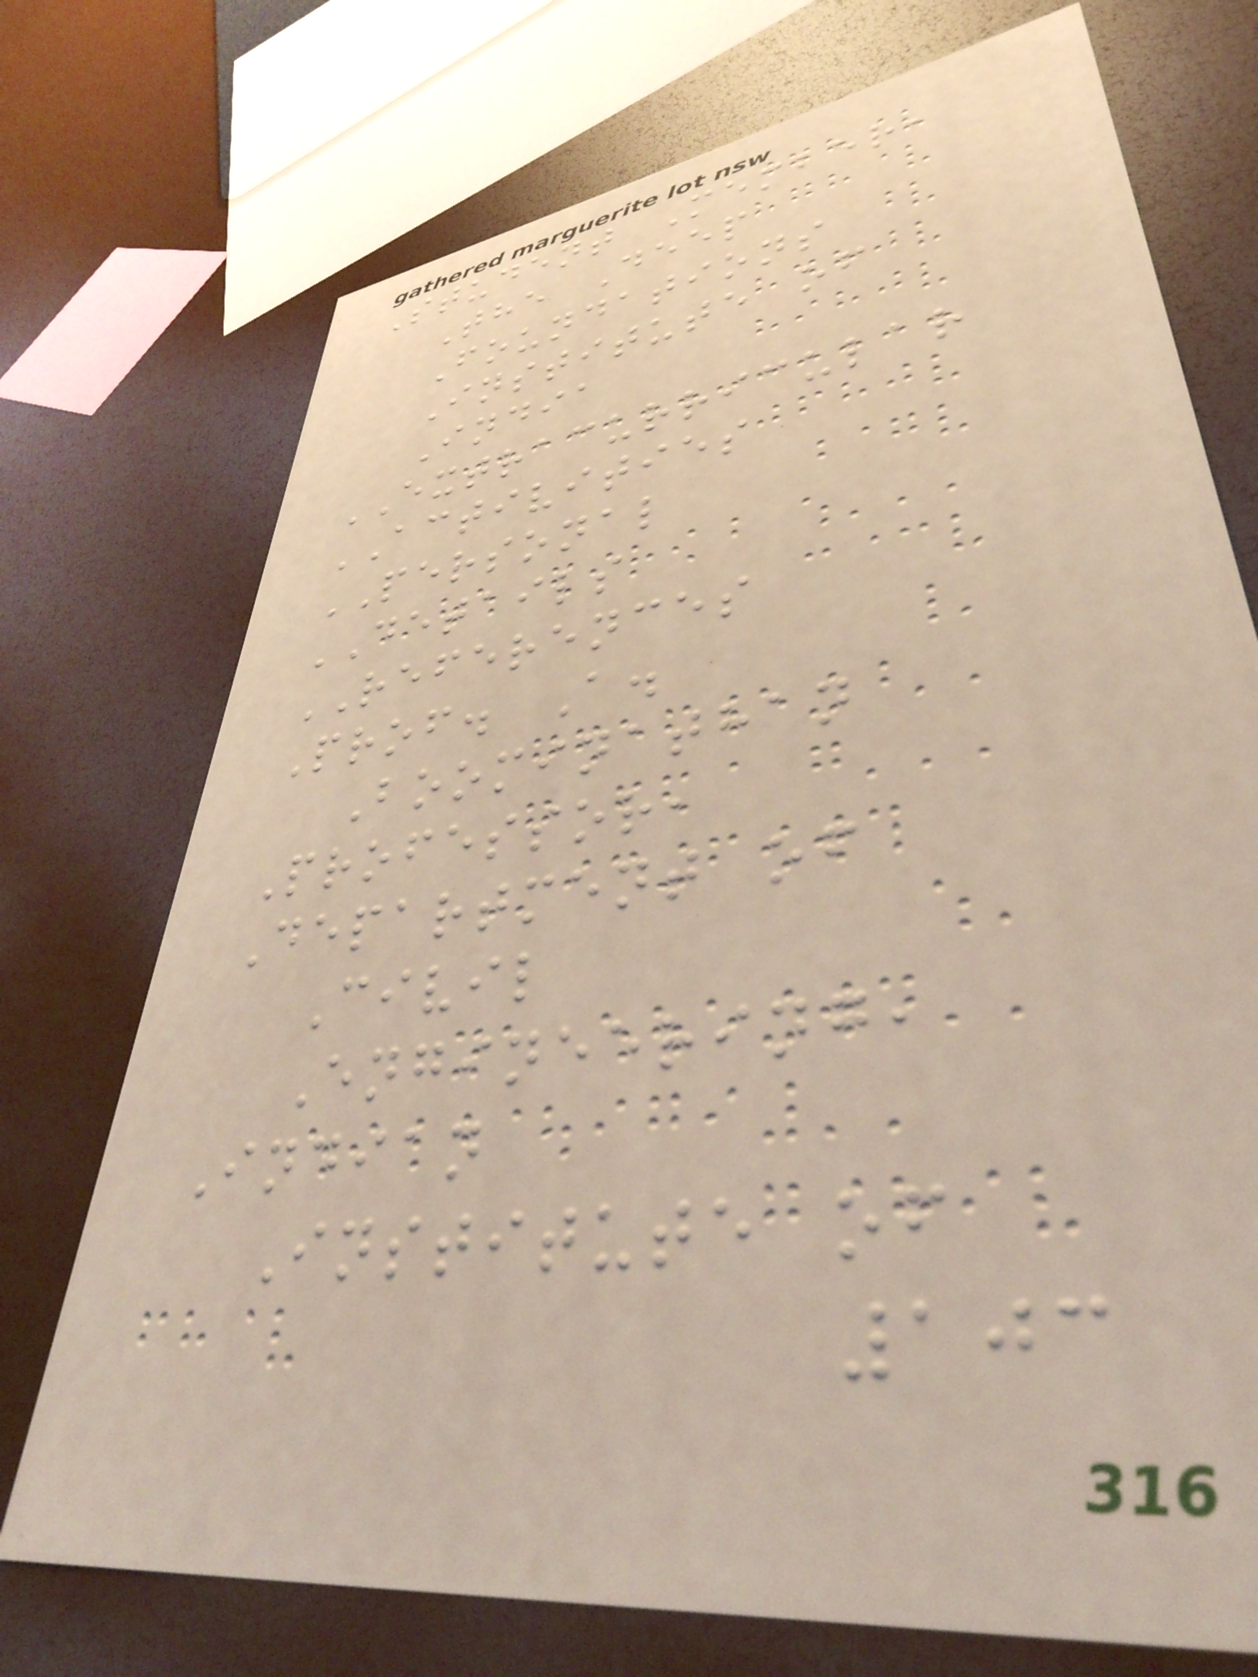Student Member,
The Deep
Foundations
Institute of
India
EXTRACURRICULAR
ACTIVITIES
PERSONAL
DETAILS
REFERENCES
Prof. A.
Boominathan
Professor,
Department of
Civil
Engineering,
Indian
Institute of
103
